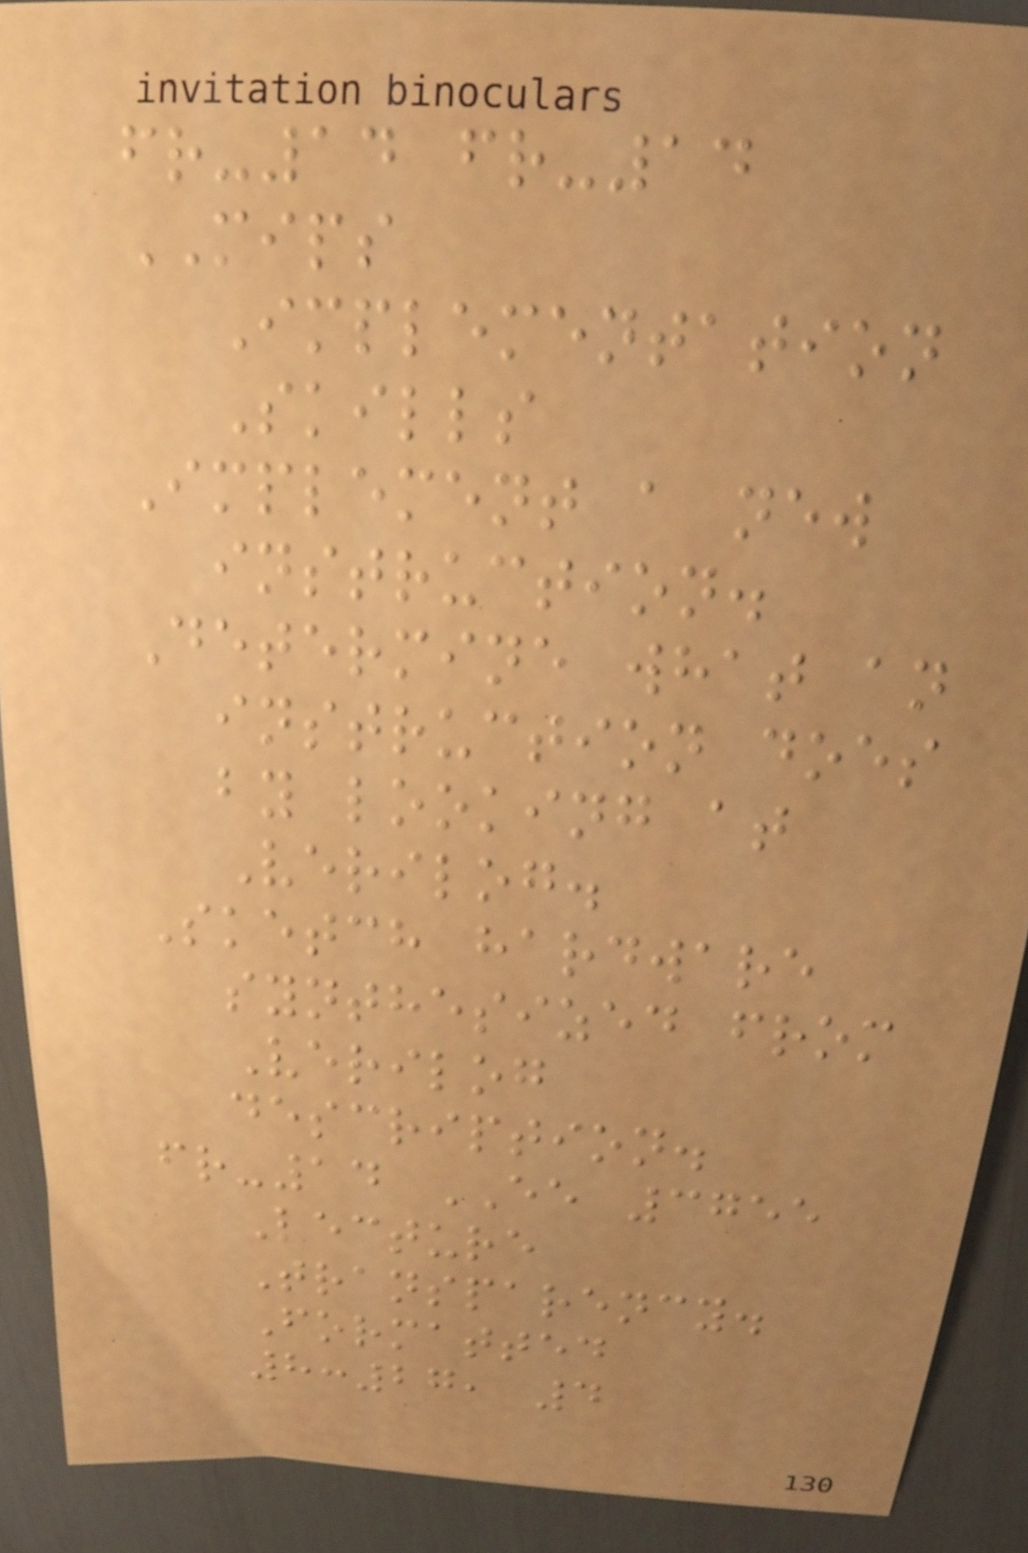fr-14 fr-14
MIPS
Implementation
Skills
Implement a new
instruction.
Determine what an
instruction does
by looking at
Verilog.
Sketch hardware
synthesized from
Verilog
description.
fr-14 EE 3755
Lecture
Transparency.
Formatted
8:27, 4
